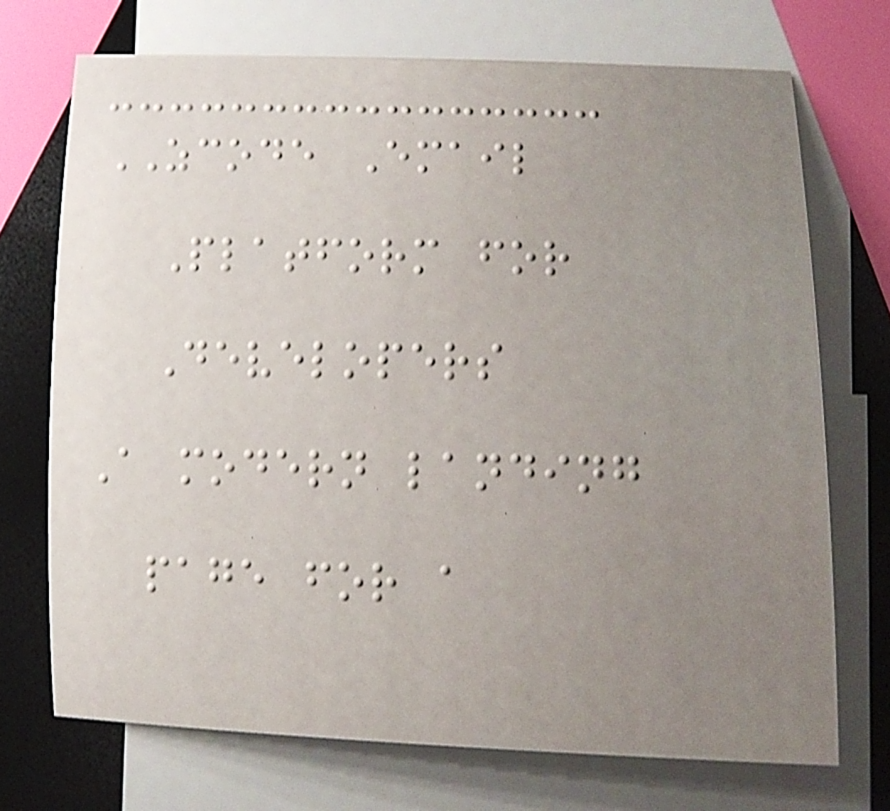ZCODE Email
Platform for
Developers
A modern landing
page for a
